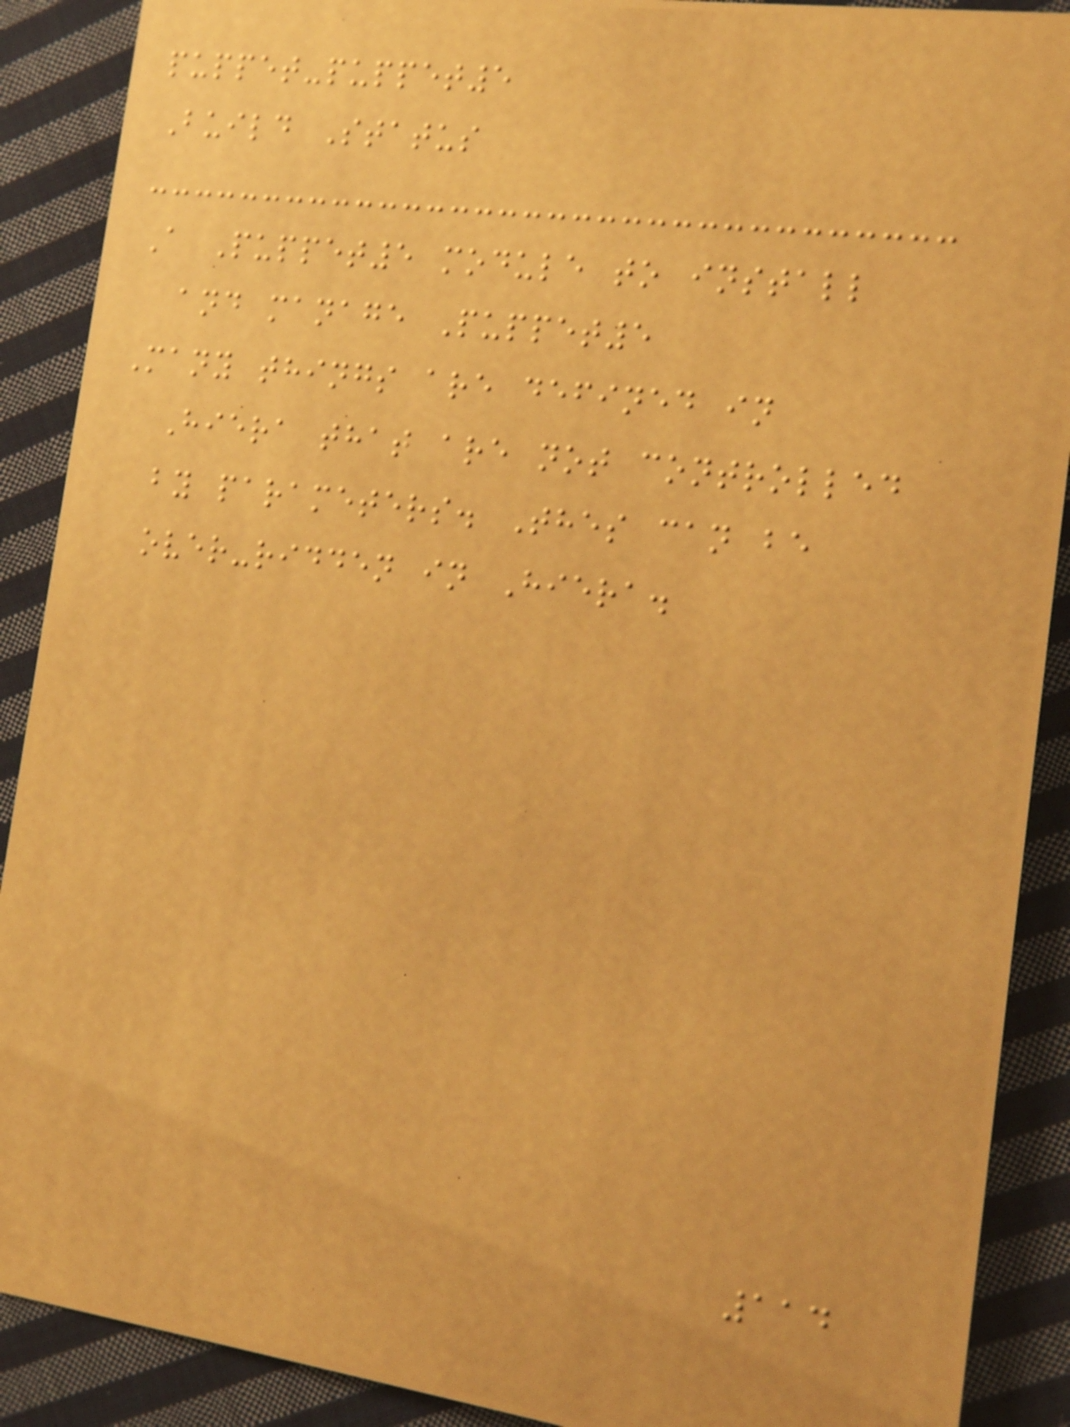puppet-puppet5
Build Status
A Puppet5 module to install
and manage Puppet5
Many things are defined in
Hiera that are not controlled
by parameters. Thes can be
over-ridden in Hiera.
114
